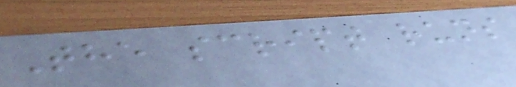The script runs
